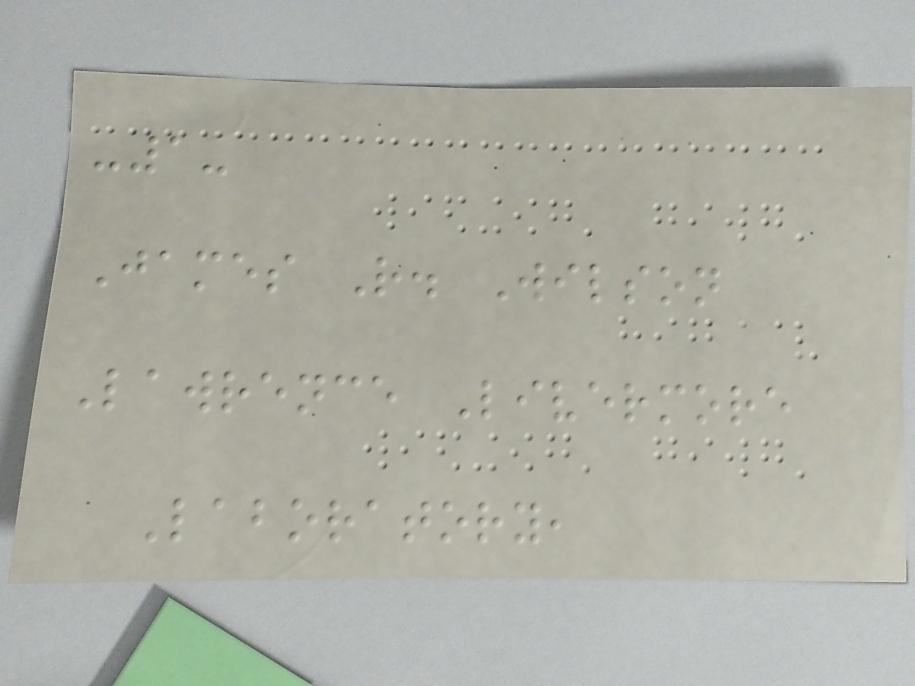-1-
James R. Wilson
Lawrence Livermore
Laboratory,
